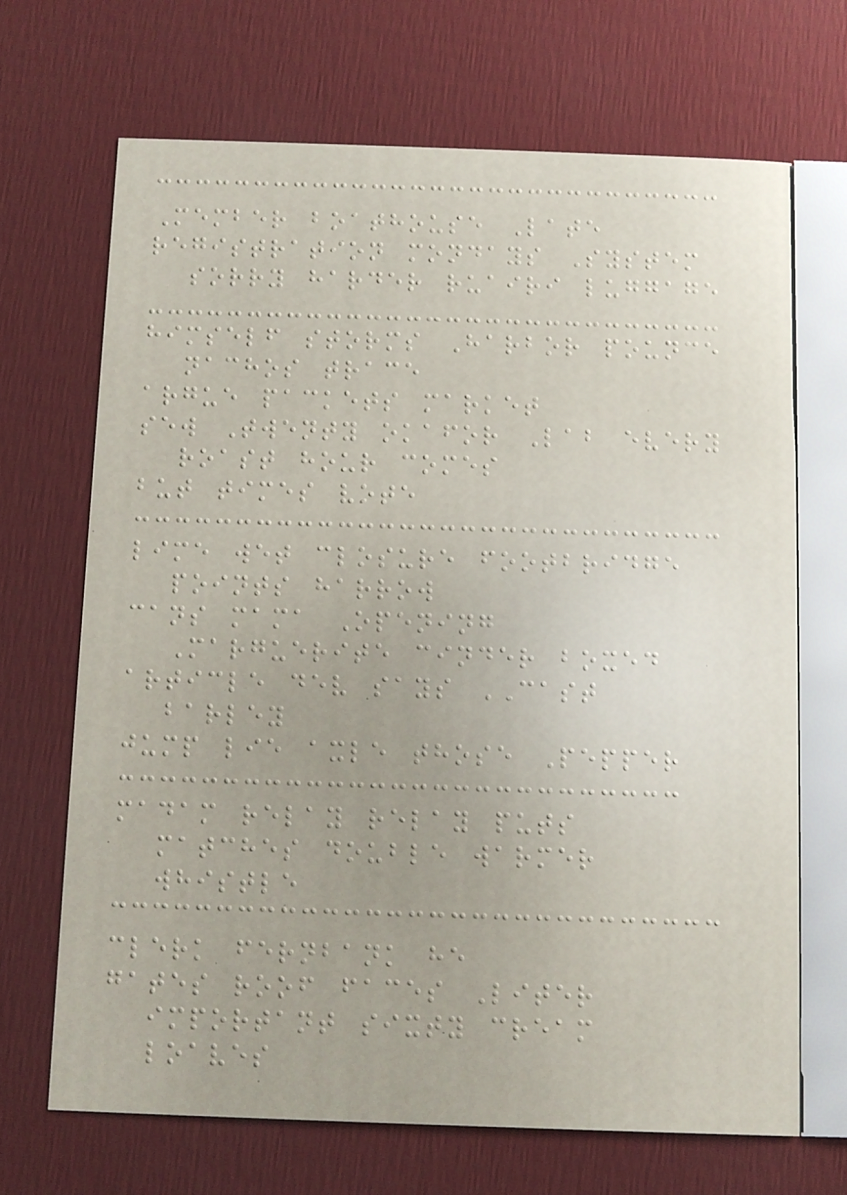Member boathouse Late
registration mondays System
sorry harder ruairi luggage
himself storms Harbor pounce
nachos trace
argue packets market
sew Twenty okafor Lab every
roast hour comes
but times vote
lime wet closure footbridge
points harrow
cans mama Opening
Marguerite cinder boxed
article dev says CAST
barley
jump lie axle those Pepper
madam relay relay puts
matches double warmer
whistle
clerk fernbank he
gates roof faces Liter
important sixty cream
loaves
